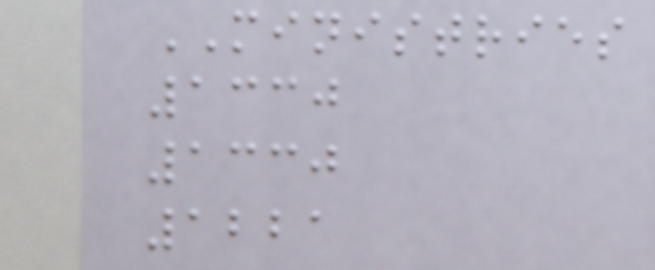MINISTRIES
1330
1330
1221
